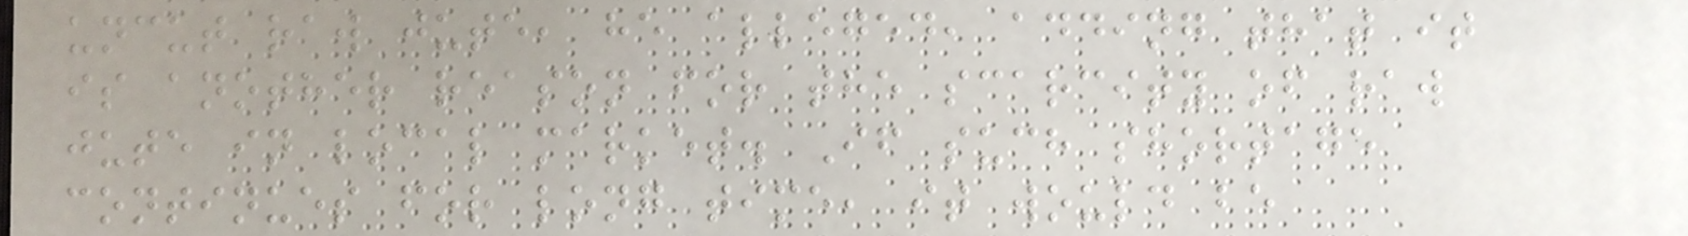uncut raw jute, he alleged, adding that it
is another reason for the scarcity of raw
jute in local market. If such shortage
continues for long time, it would be
